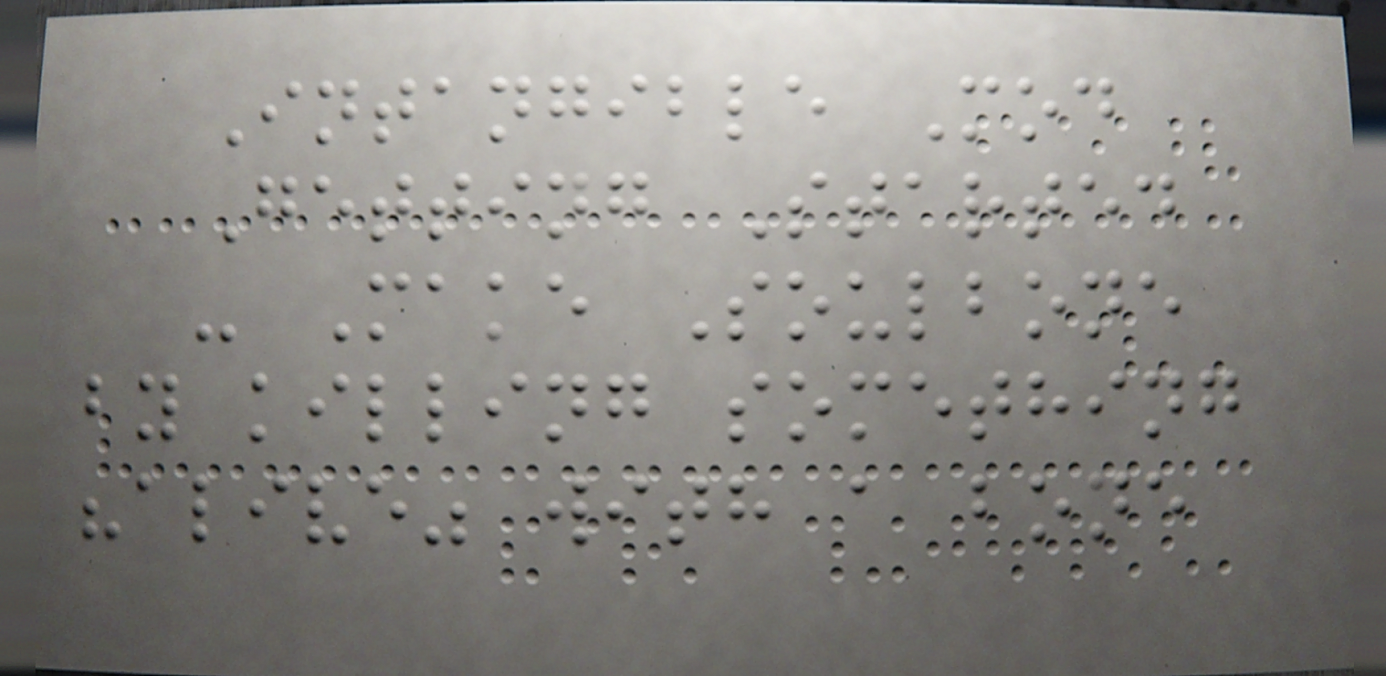Intangible Mod
Getting Started
- Make Soulbone
by killing something
"alive" with a bone
